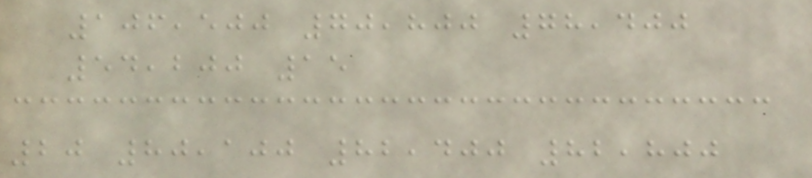106,500 70,800 78,400
54,200 15
20 80,100 82,400 82,800
